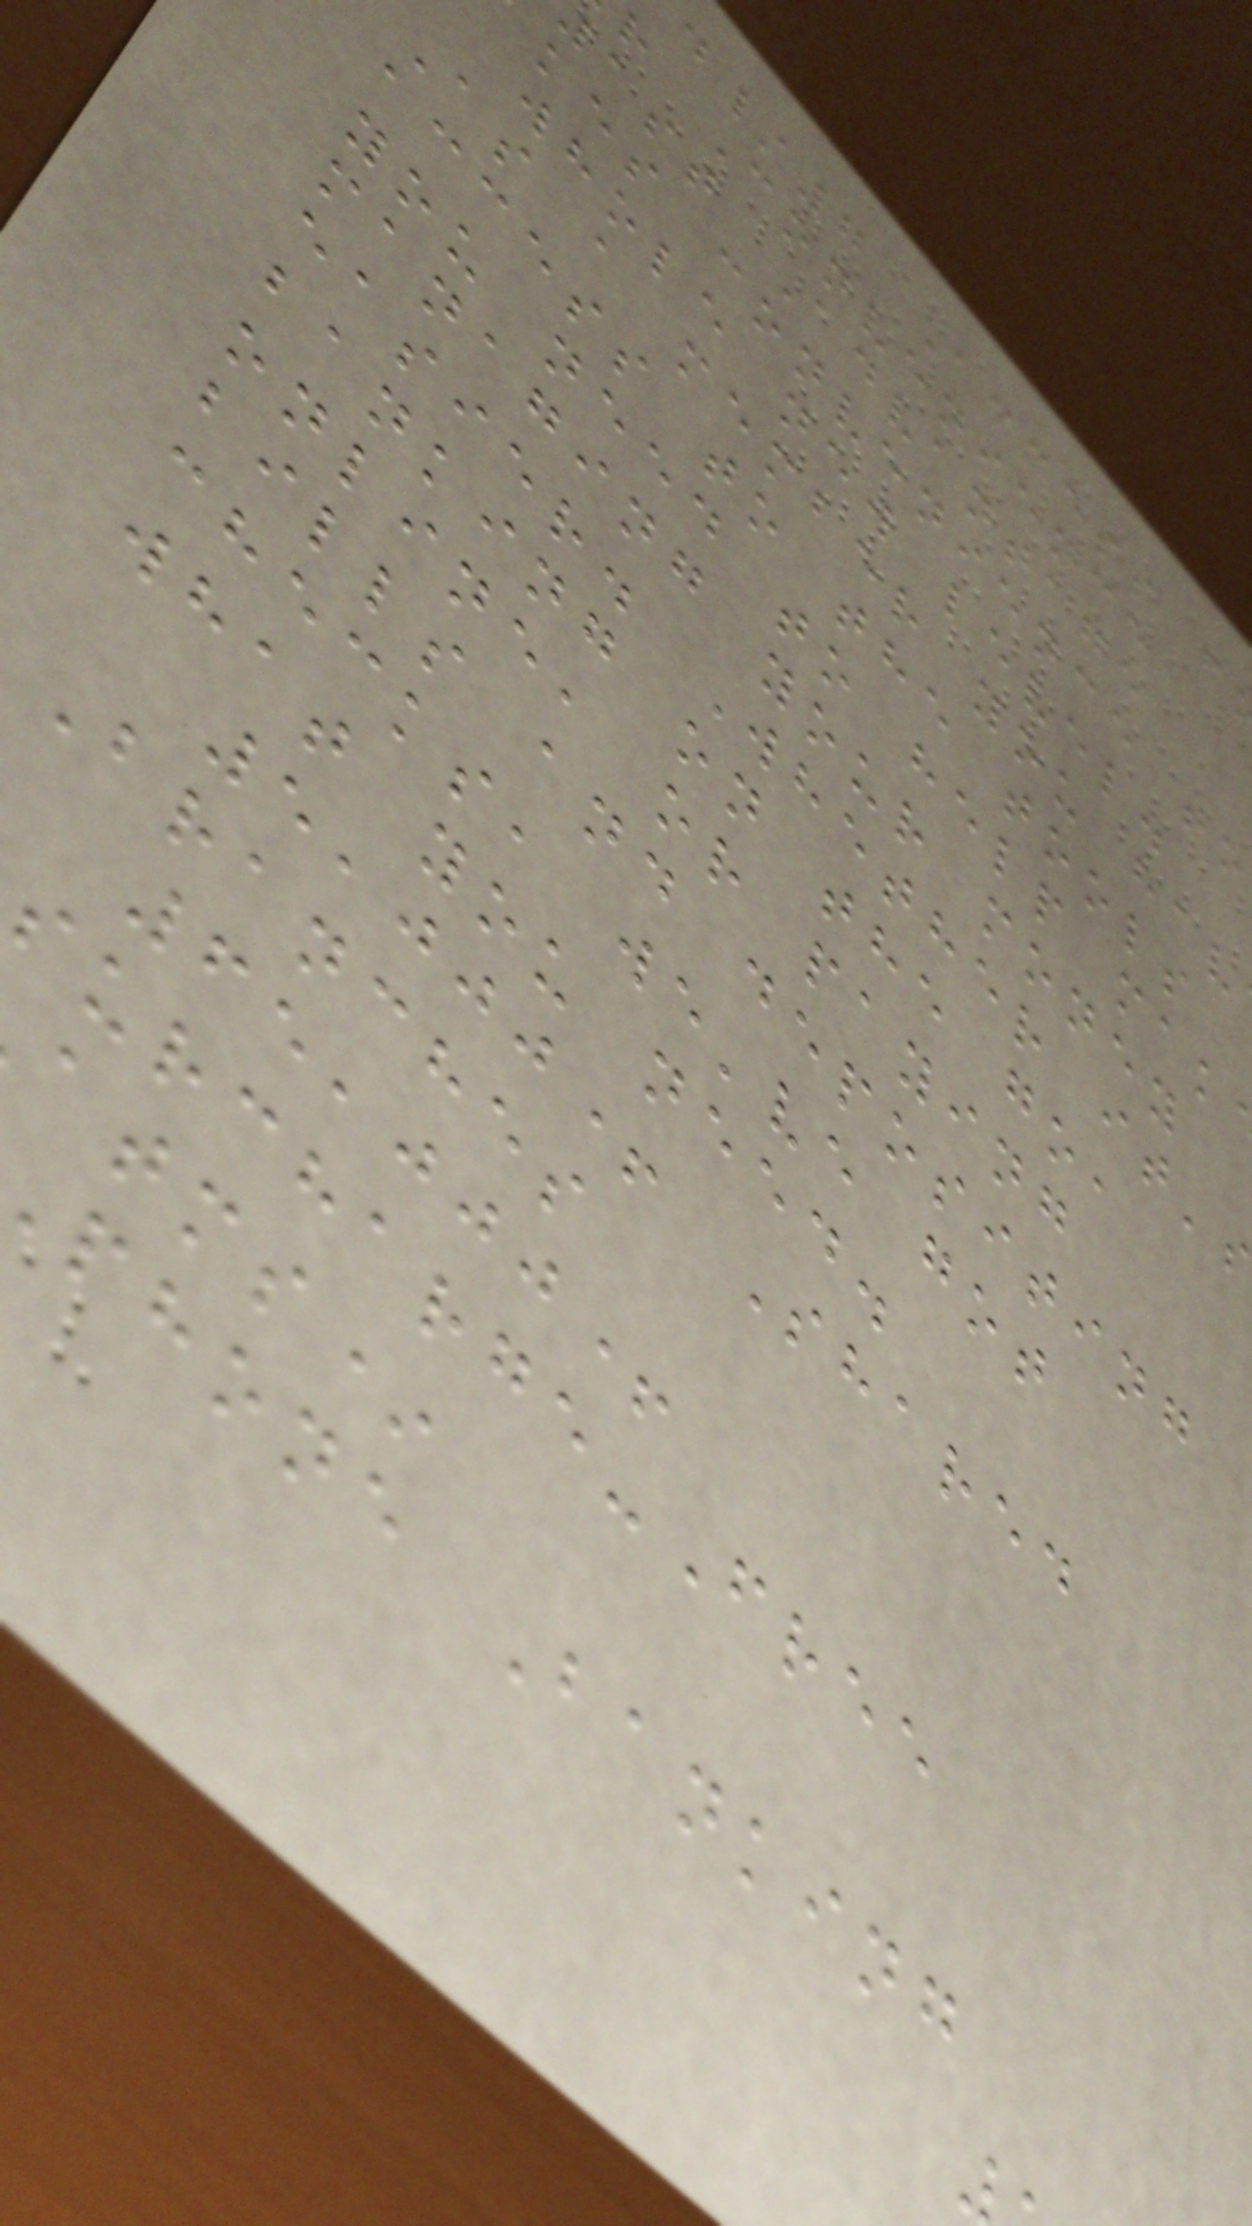/7 Access f
r Convenience
ast Advantage
kes convenience to
whole new level.
As a member you hav
access to the tools
you need to help mak
managing your money
easier. Whether it'
banking on the go,
online, or paying
bills and depositing
checks, we've got
what you need.
5,000+ Shared
Branches
65,000+
urcharge-Free
atms*
phone Banking
